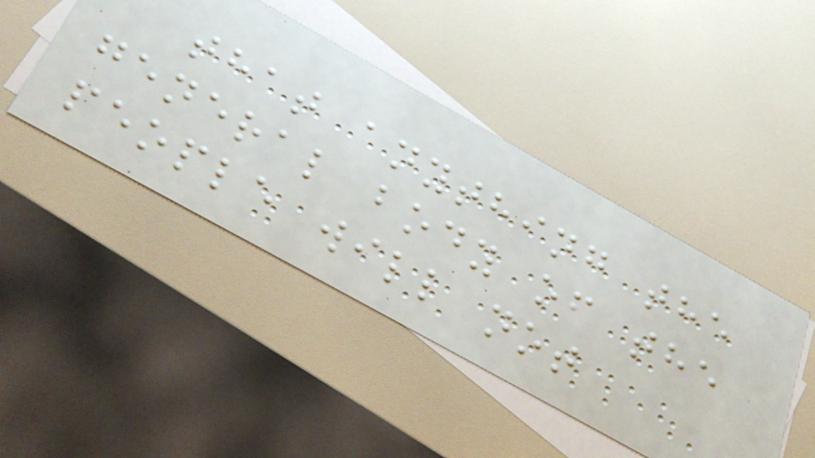that anything the
general body of the
people will not
